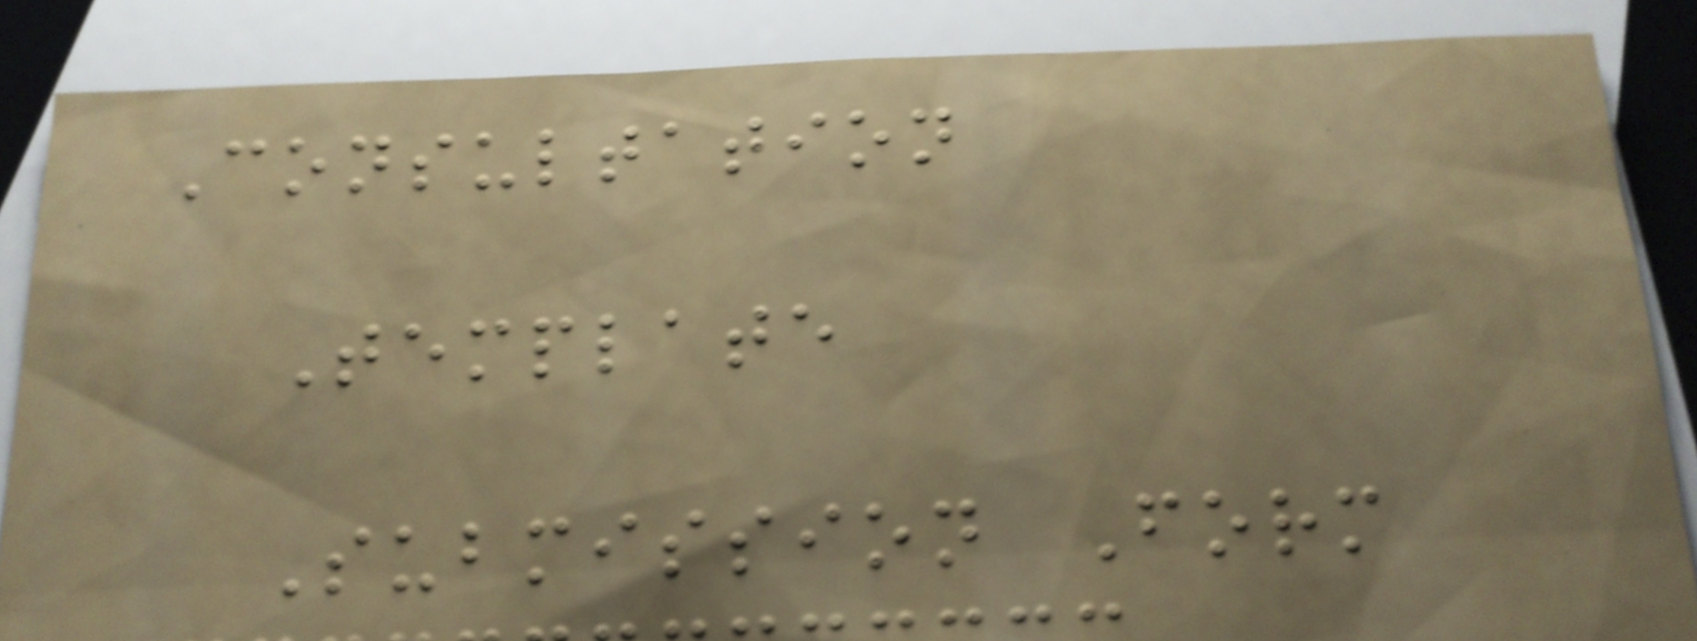Consultation
Template
Submission Form
